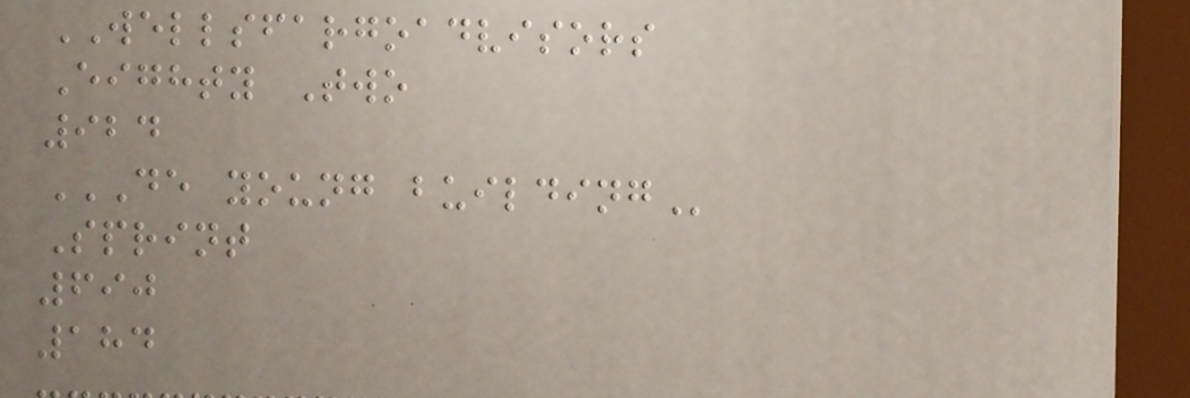WELLSFARGOADVISORS
Eighty Two
924
DE YOUNG BUILDING
Sprint
690
184
